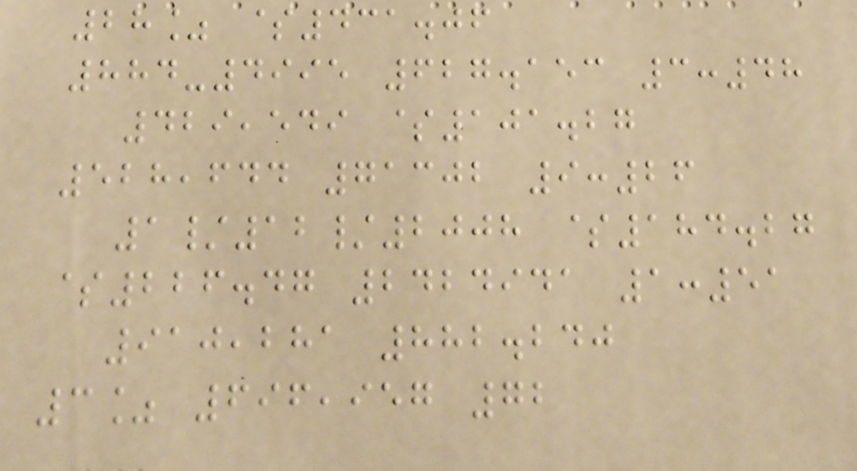28% $431.06
884-4995 627.153 3:48
429,549 $101.27
528,644 71302 9:26
1/12/2008 $184.27
$226.47 2424941 1:51
910,281 882.240
3% 696,957 72
